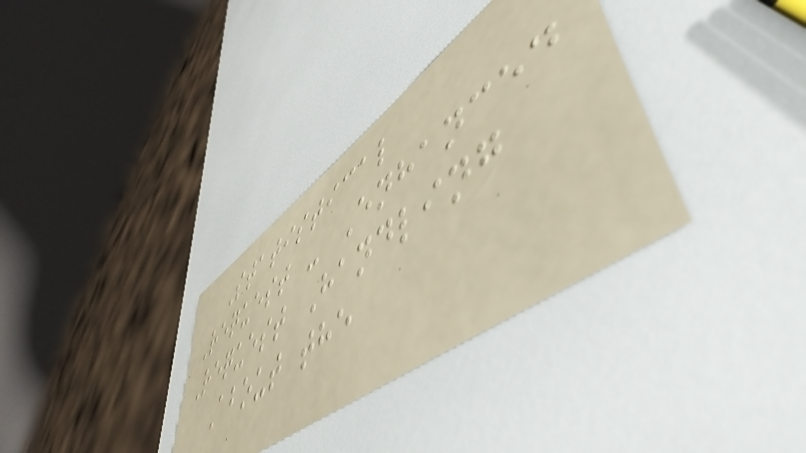Statistical
Request - Enhanced
Request Handling
About the
